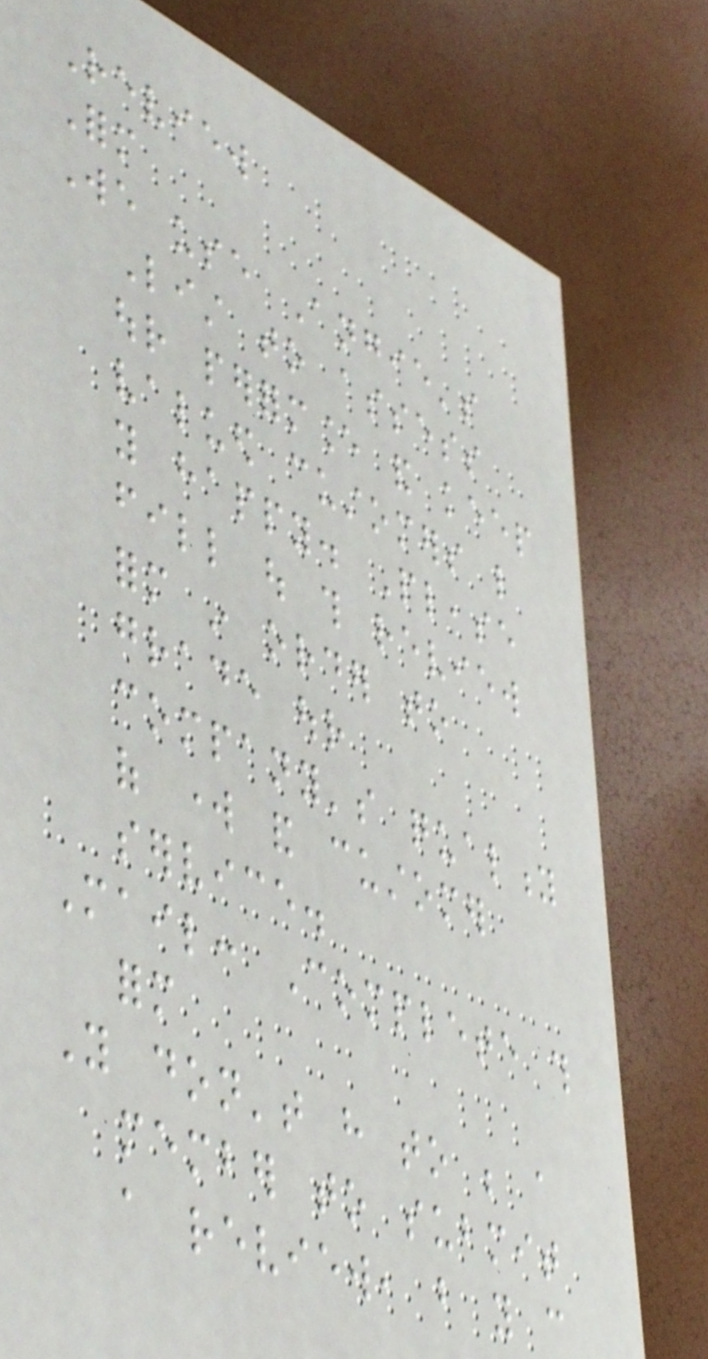Review
Form
We use Angie's
List to assess
our performance and keep
valued customers like
you happy. Please
fill out this review
form in order to
grade our
company's quality
of work and customer
service.
Mail: Complete this
form
You don't have to be a
member to submit
a review, but you can
